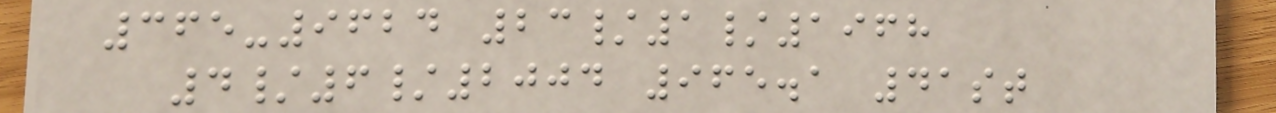365-9624 23/1/1968
4/6/2004 965.1 41st
